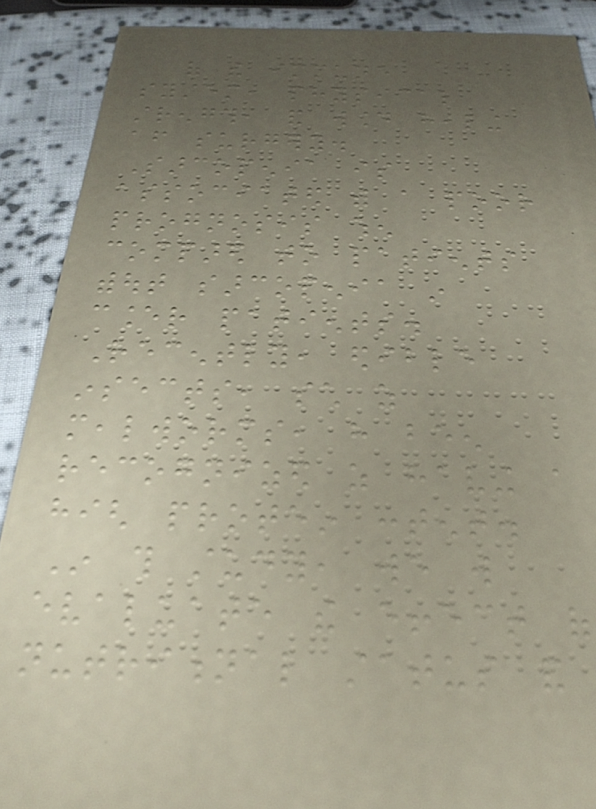of the immune
system, physical
strength, and wound healing
after surgery.
Sarcopenia is
associated with a poor
prognosis when
compared to patients
without sarcopenia in
cancer patients.
Recently, edible
insects, such as
mealworms, have been
recognized as having a
high protein content.
In this study, we will
evaluate the effect of
nutritional status and
